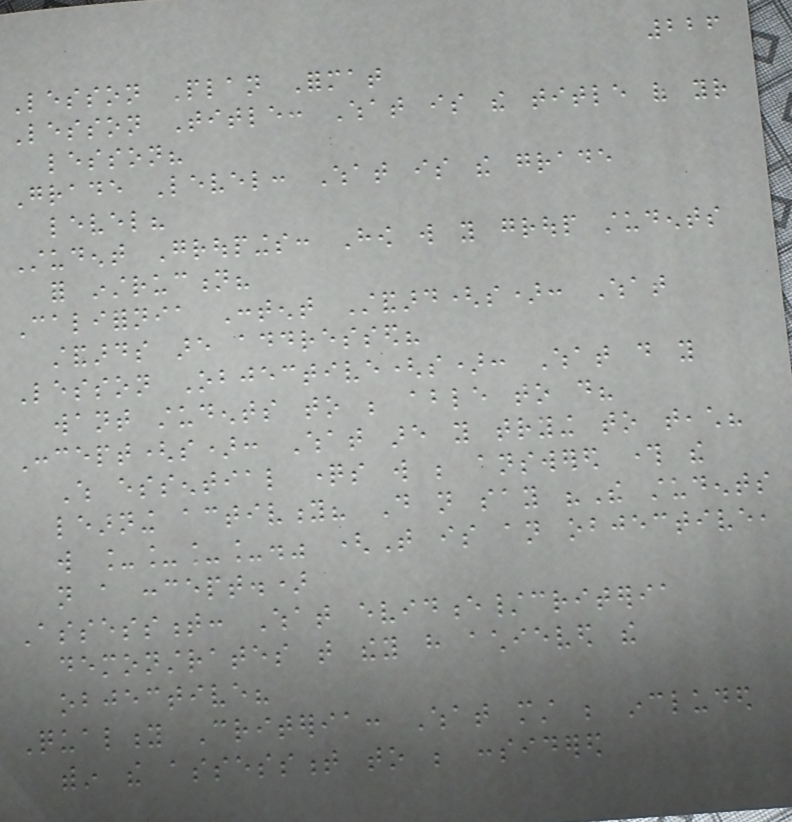226
Lesson Plan Format
Lesson Title: What is the title of your
lesson?
Grade Level: What is the grade
level?
Student Groupings: How will you group students
for instruction?
California Content Standard(s): What
standards are addressed?
Lesson Objective(s): What do you
want students to be able to do?
Concept(s): What are you trying to teach?
Which essential questions will be answered through the
learning activity? Do not say "The students
will ____." (That is an objective,
not a concept.)
Assessment: What evidence/criteria
demonstrates that they have achieved the
objective?
Quality Criteria: What must be included
within the assessment to be considered
